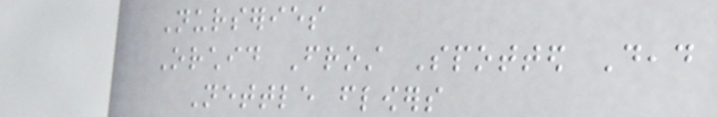Nurseries
Orchid Frost Spotted Dead
Nettle flowers
